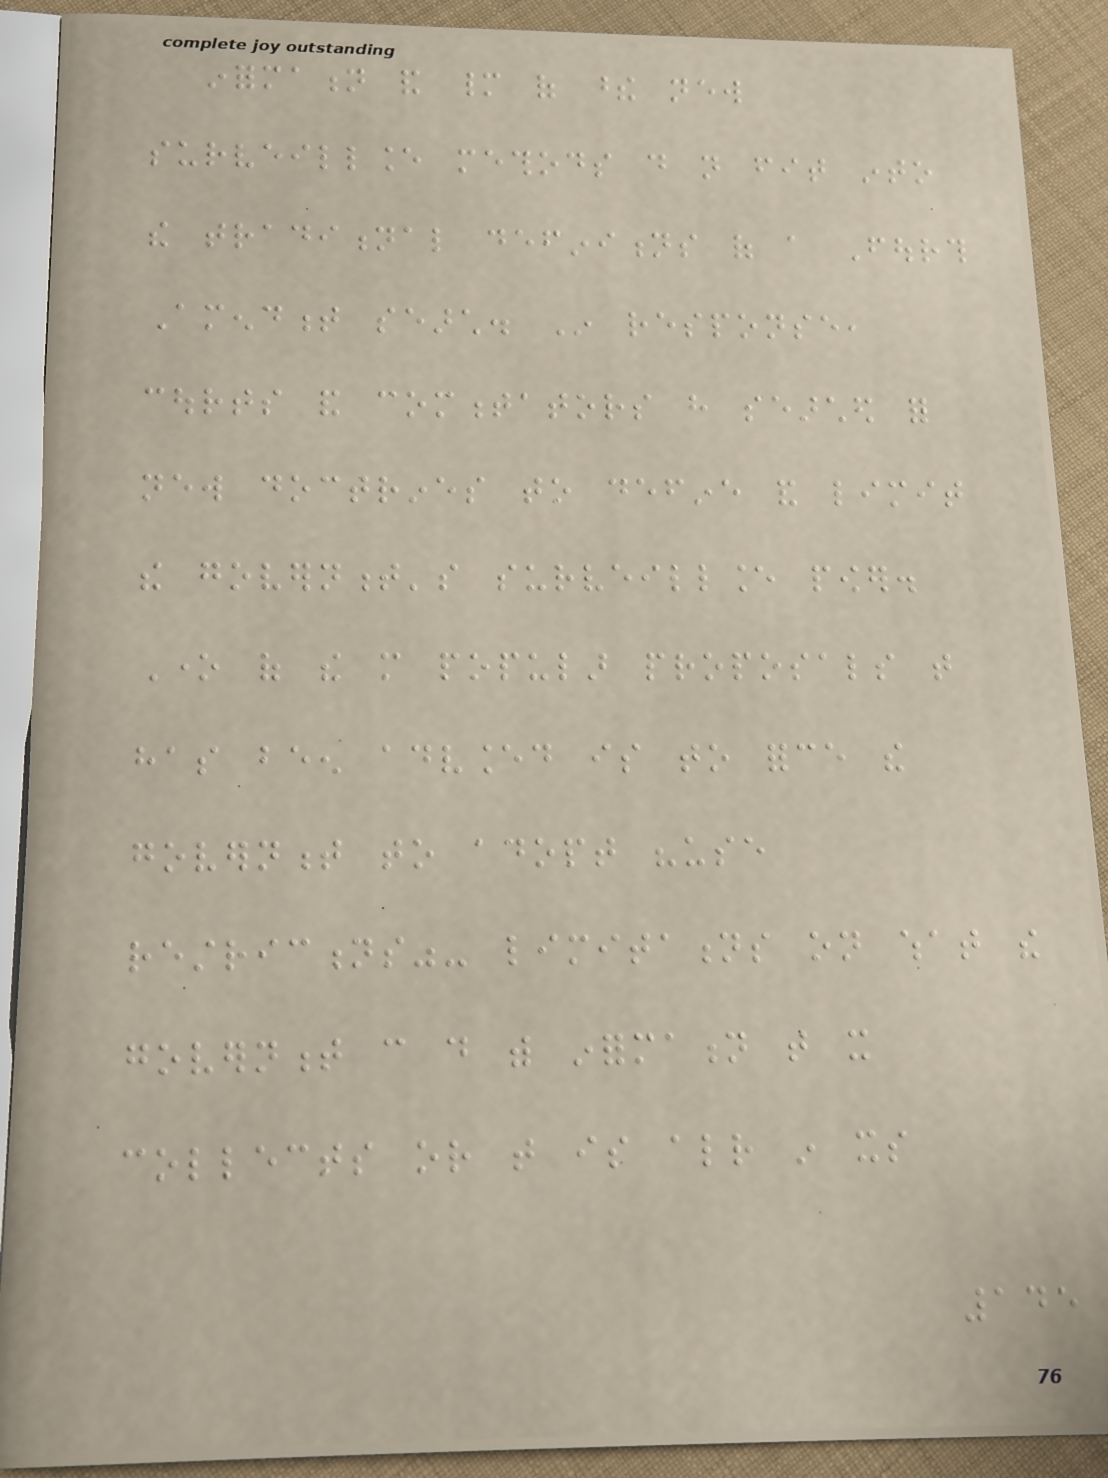information and many of these new
surveillance methods do not fit into
the traditional definitions of a Fourth
Amendment search. In response,
courts and commentators have searched for
new doctrines to define and limit
the government's surveillance power.
One of the more popular proposals that
has been advanced is to force the
government to adopt "use
restrictions"- limitations on what the
government can do with information that it
collects or that is already in its
145
